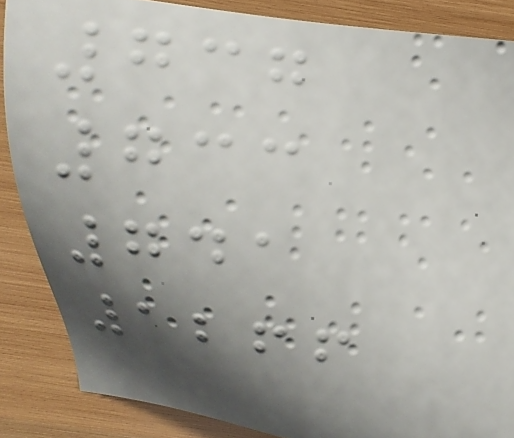737
733
741
1266
